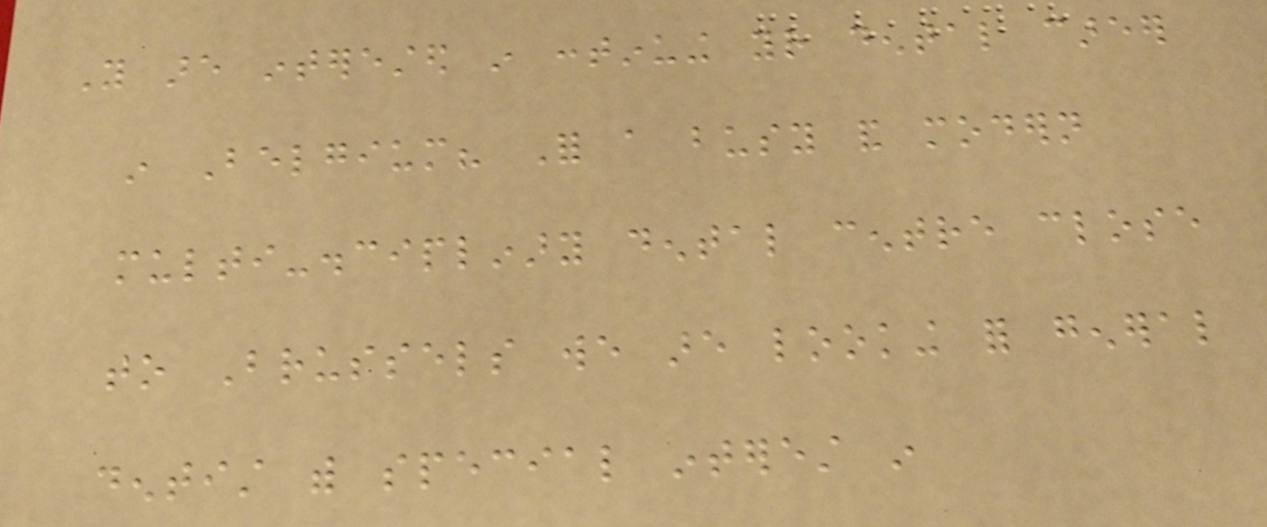You are interested in continuing your dental career
in Belgium? For a busy and modern
multi-disciplinary dental centre close
to Brussels we are looking for general
dentist with special interest in
